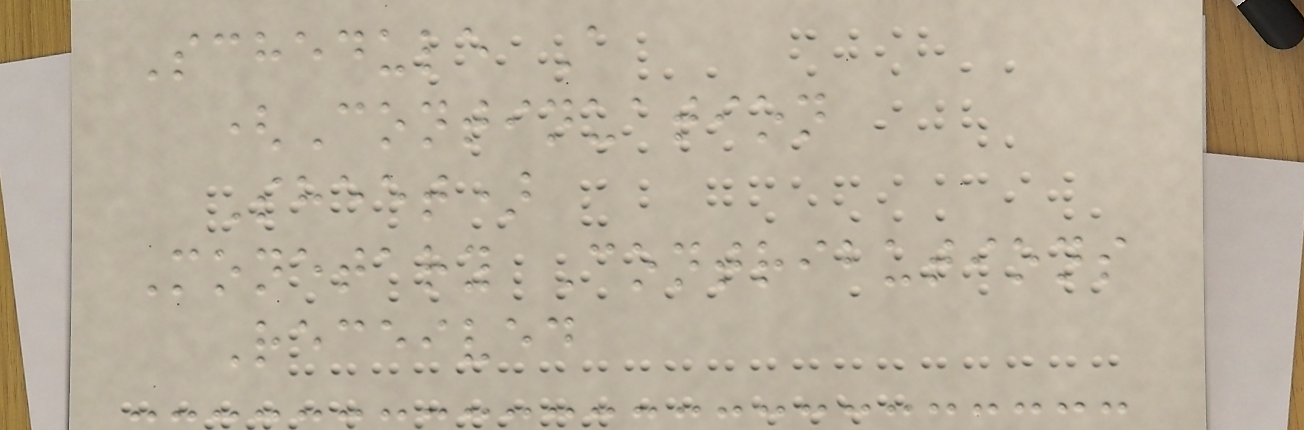Schedule A
(Continuation
Sheet)
Monetary Contributions
Received
